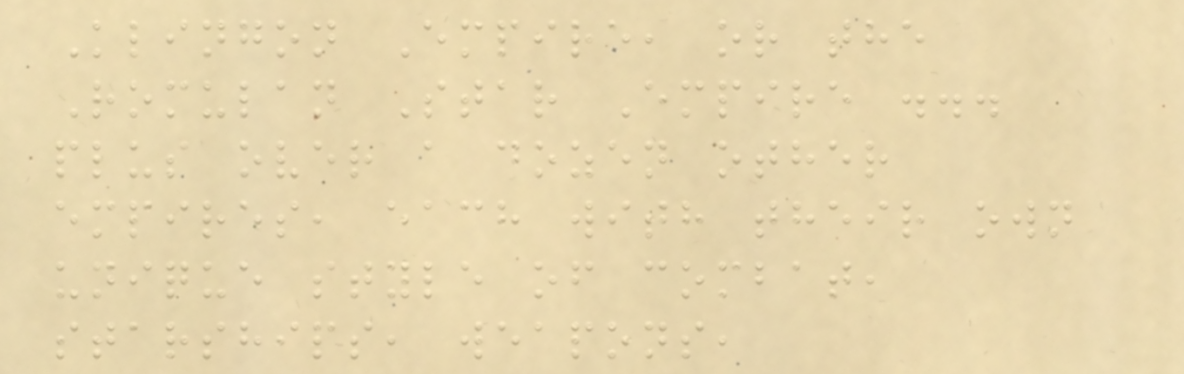Klingon Empire, or the
Romulan Star Empire ...
plus over a dozen other
empires, each with their own
unique style of combat,
starships, weapons,
